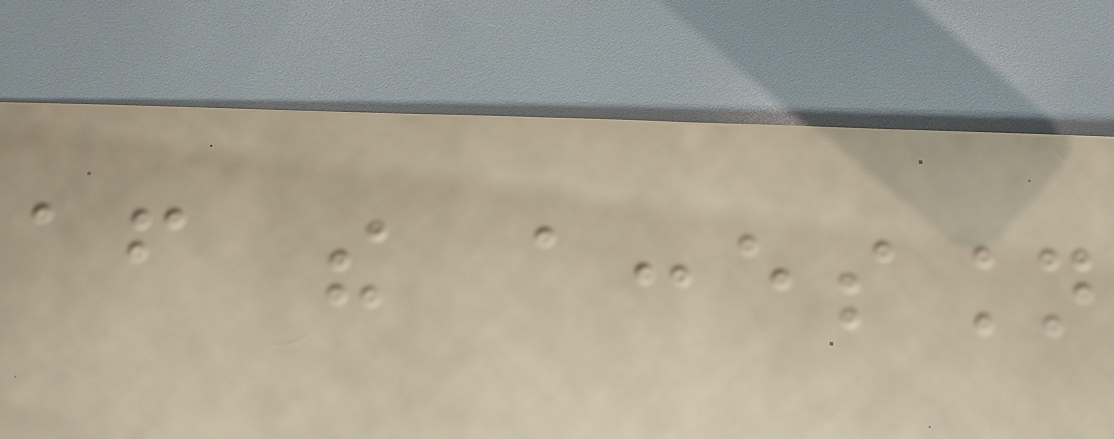after the accession
